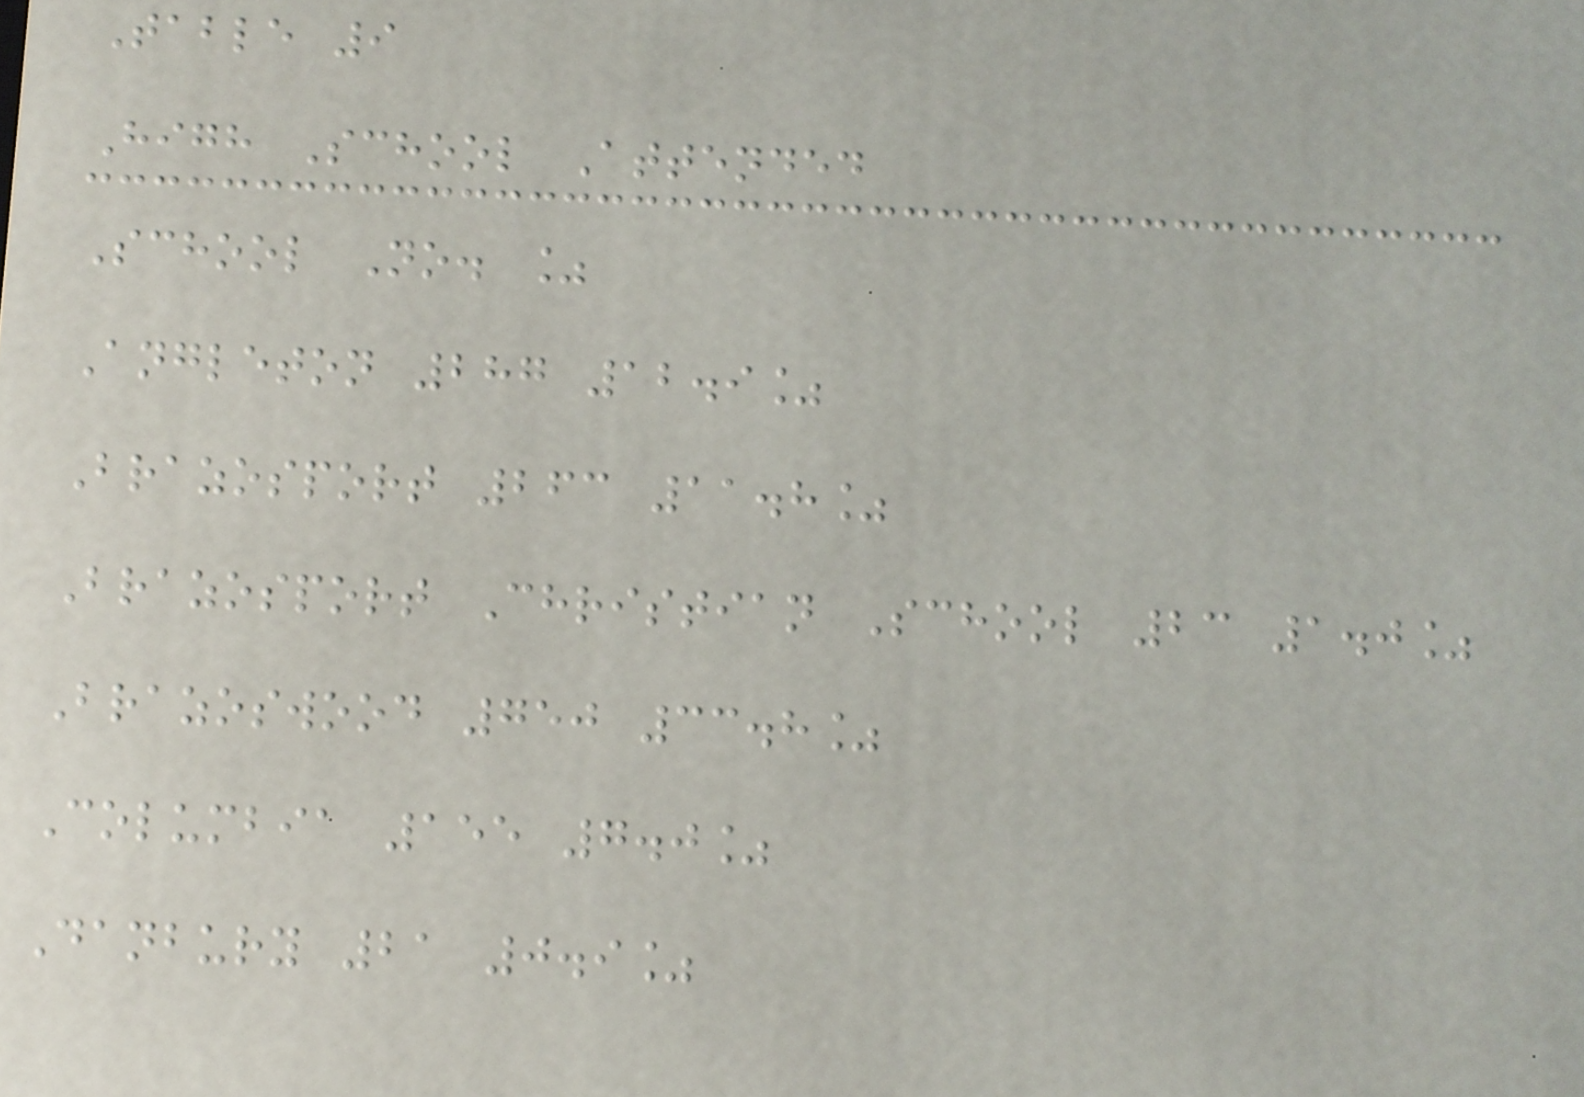Table 9
High School Attended
School No. %
Angleton 287 12.9%
Brazosport 263 11.8%
Brazosport Christian School 23 1.0%
Brazoswood 750 33.8%
Columbia 155 7.0%
Danbury 21 0.9%
